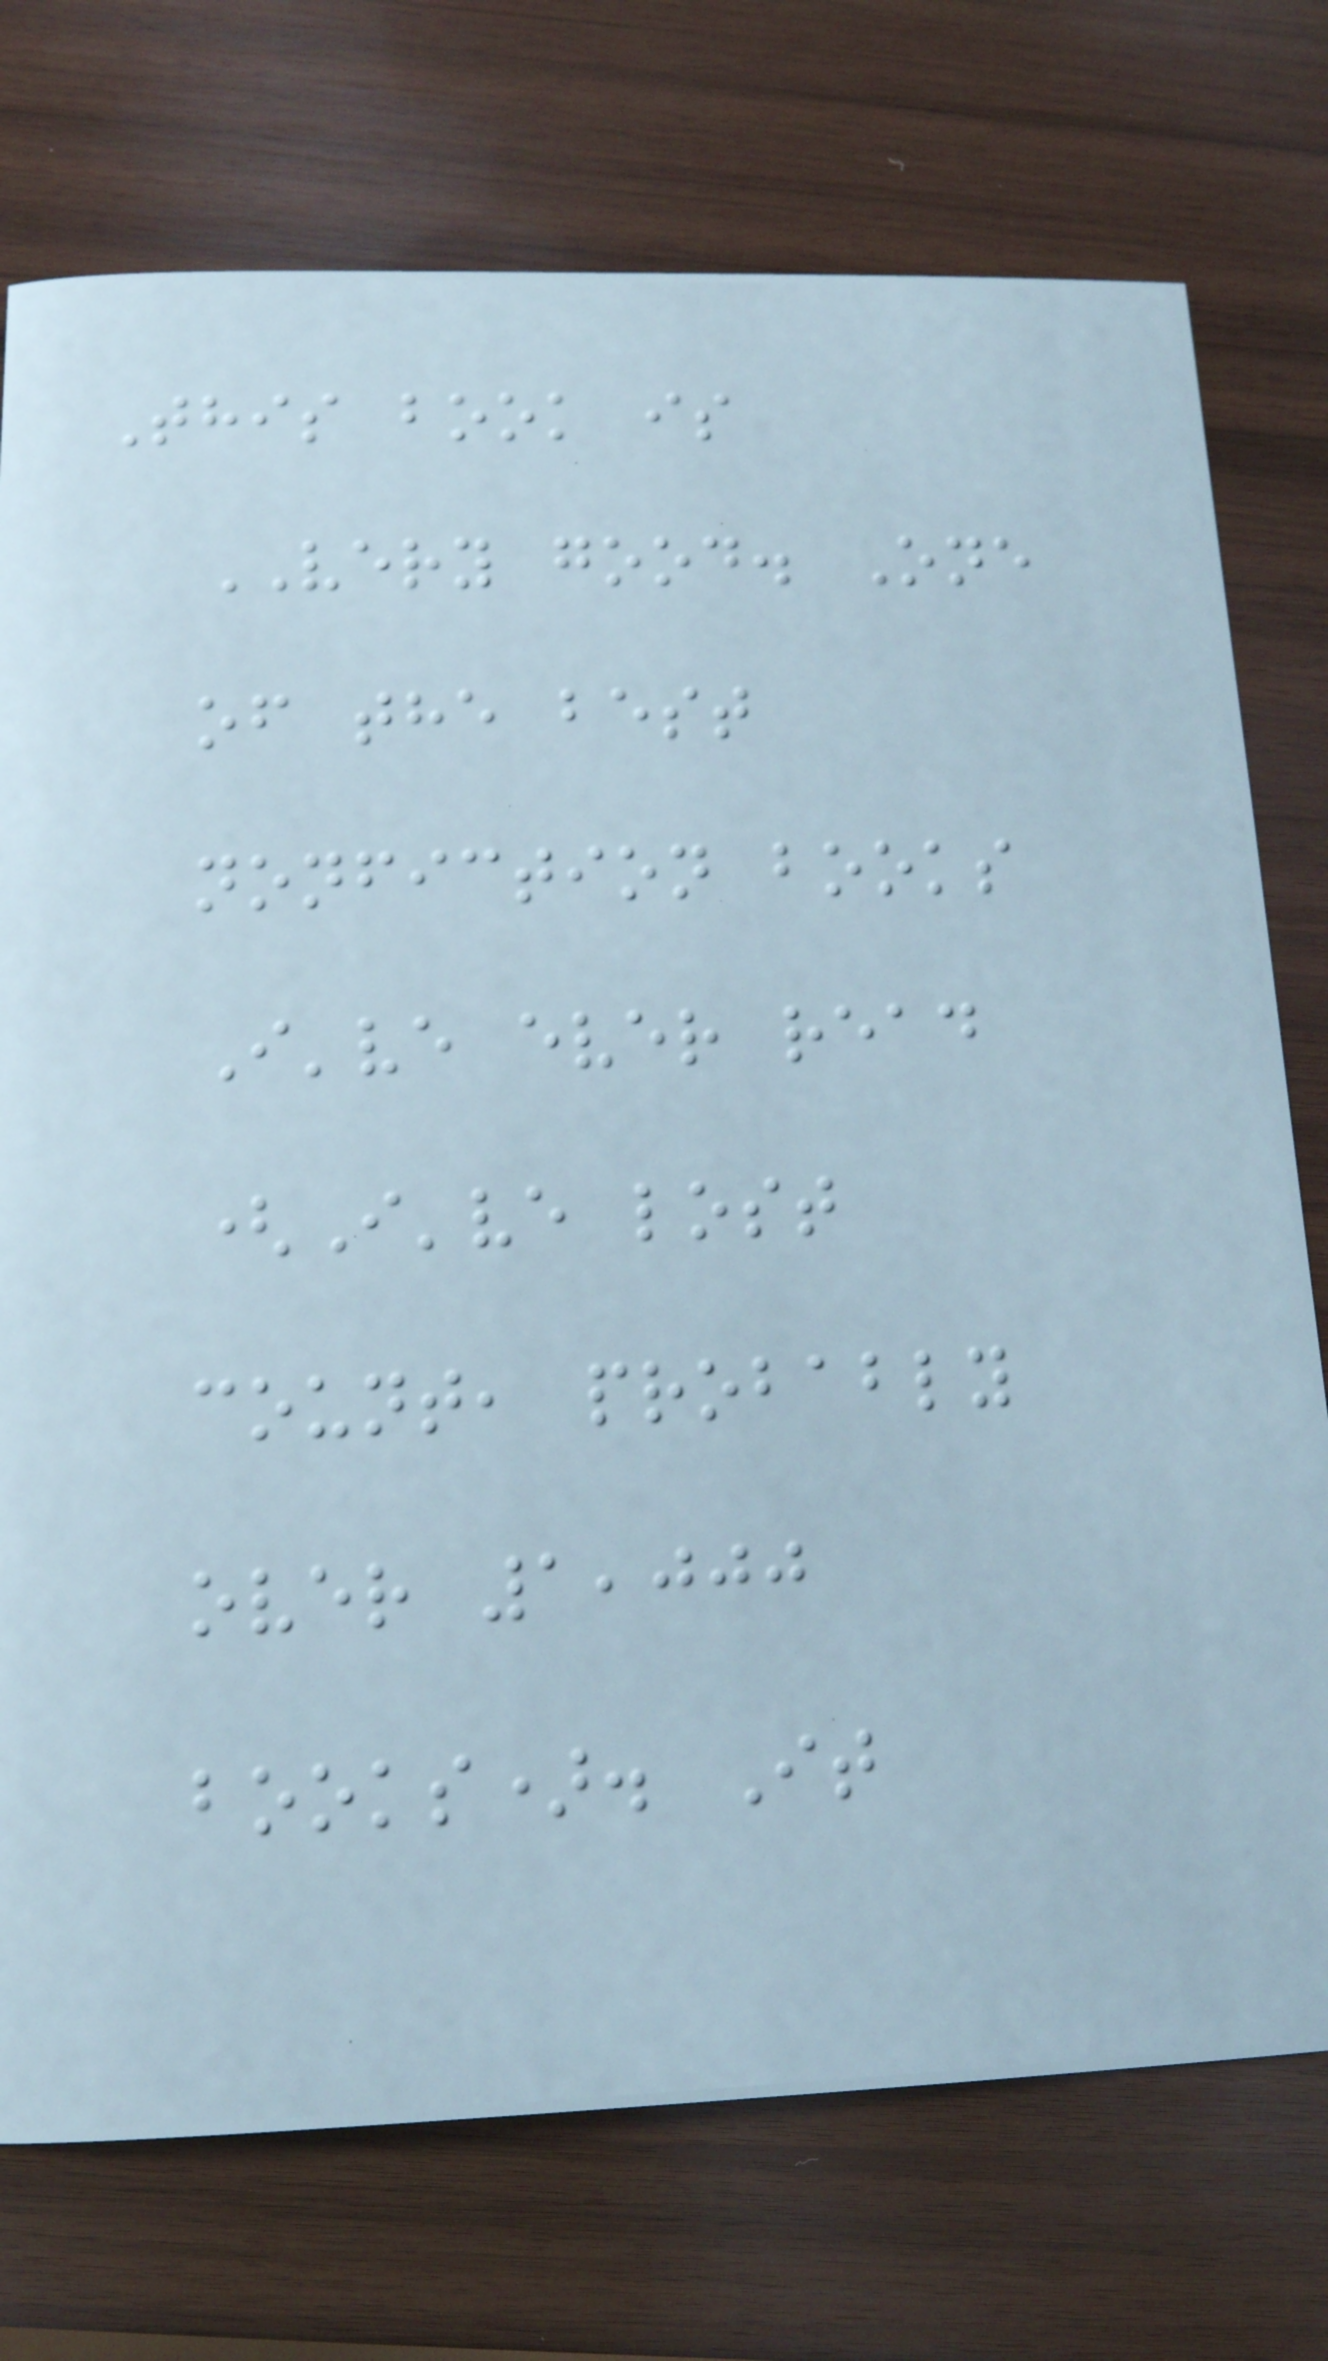This book is
VERY good. One
of the best
nonfiction books
I've ever read
(I've lost
count, probably
over 1,000
books). It
